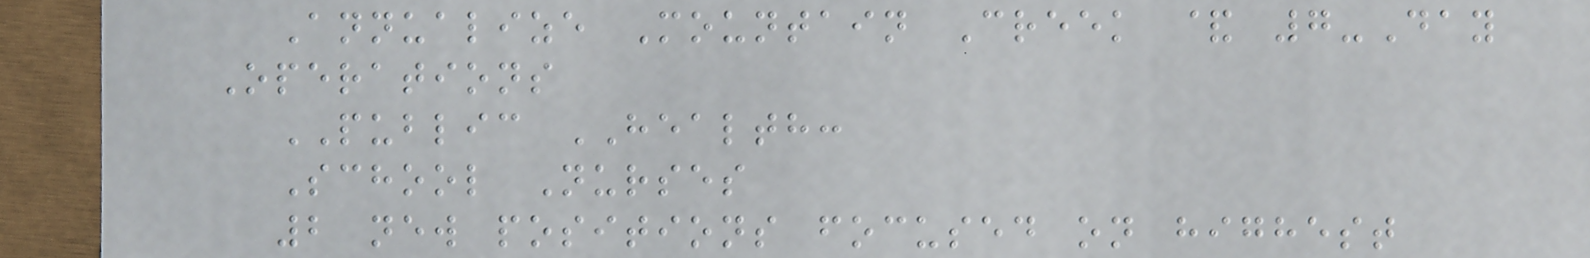Annualize Mountain Creek & 7-Day
Operations
PUBLIC HEALTH:
School Nurses
2 new positions focused on highest
